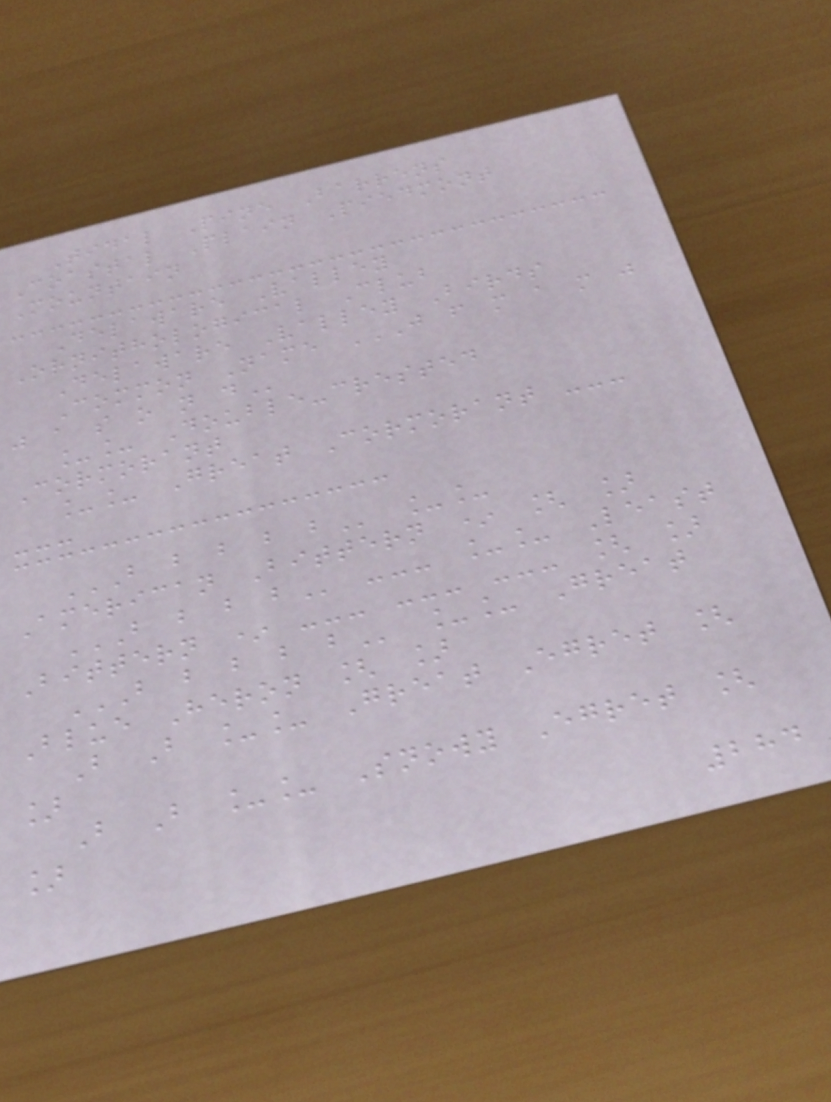Tidal Pine Barrens
Coastal Plain Piedmont
Mountain
Delaware Valley
Ornithological Club
Delaware Valley Birds
Common Name J F M A M J
J A S O N D
__ Double-crested
Cormorant
__ Great Cormorant ---
---
B B B B B __
American Bittern * [ ]
B B B B --- __ Least
Bittern * --- --- --- [ ]
B B B B B __ Great
Blue Heron [ ]
B B __ Great Egret [
]
B B __ Snowy Egret [
]
284
